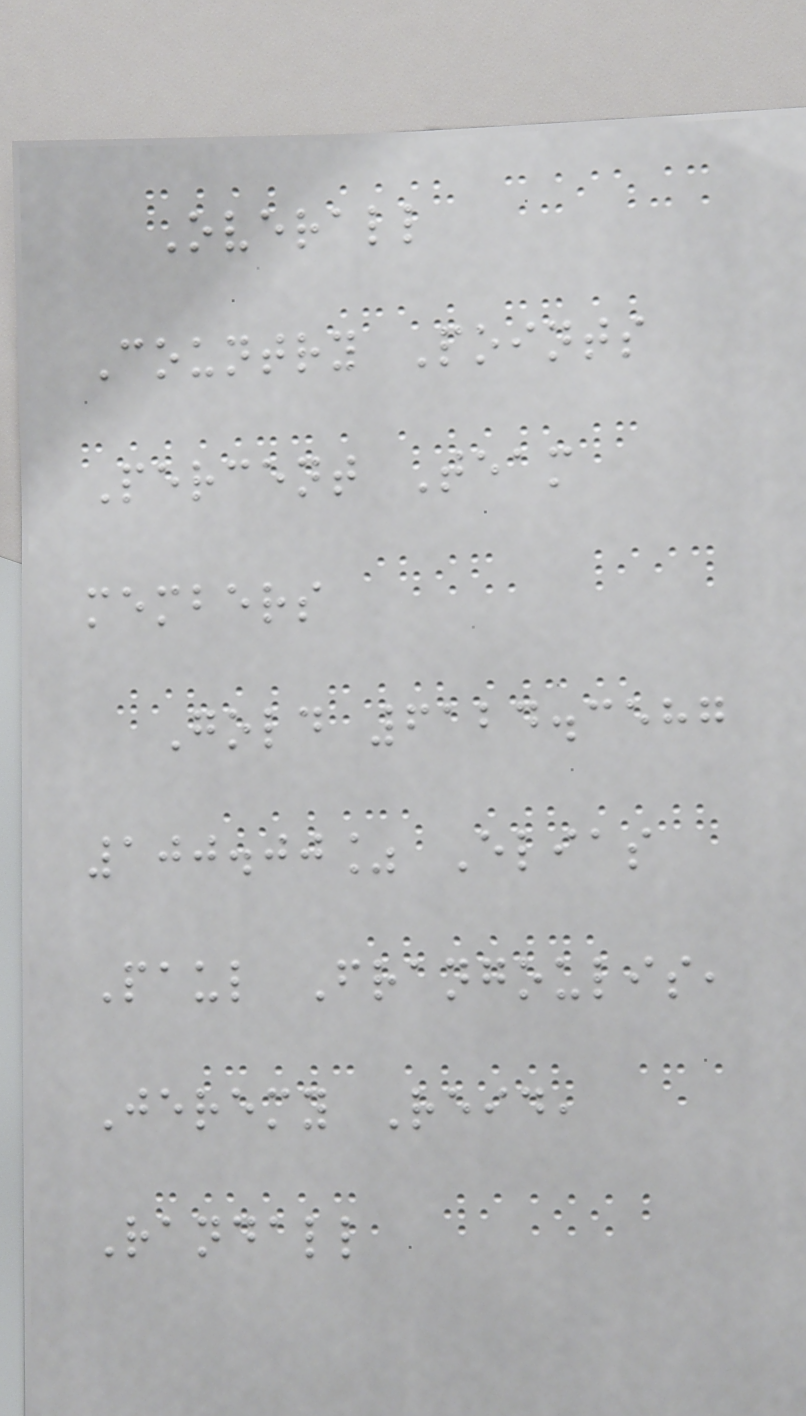Overall
Country Points
Percent Team
members
Gold 6124.3587
100.00% Elias
Paul Frangoulis,
Jeremy Reid,
Randall
